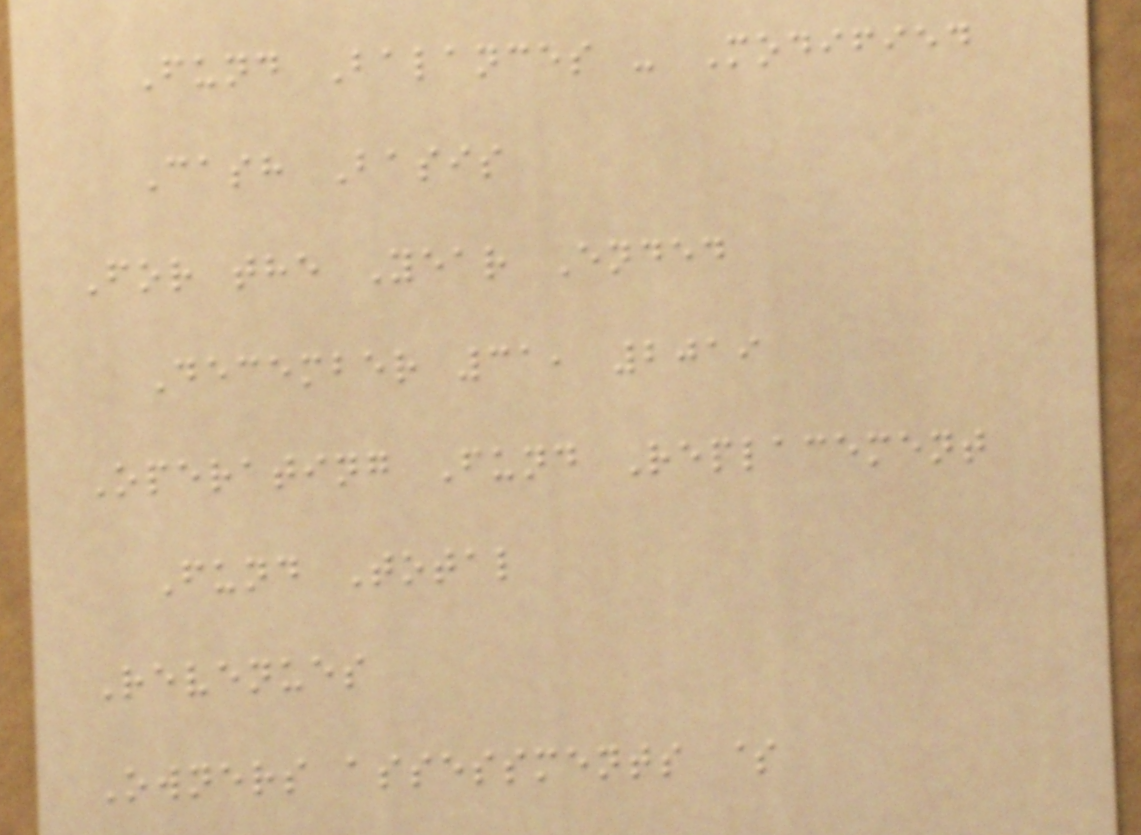Fund Balances - Modified
Cash Basis
For the Year Ended
December 31, 2019
Operating Fund Replacement
Fund Total
Revenues
Owners assessments $
